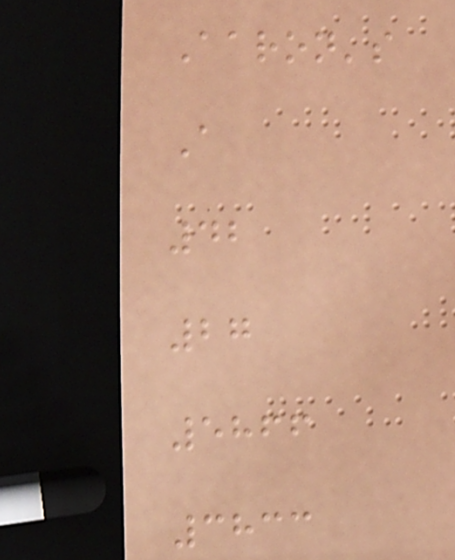Aaron's
A
42
27
5866
3833
